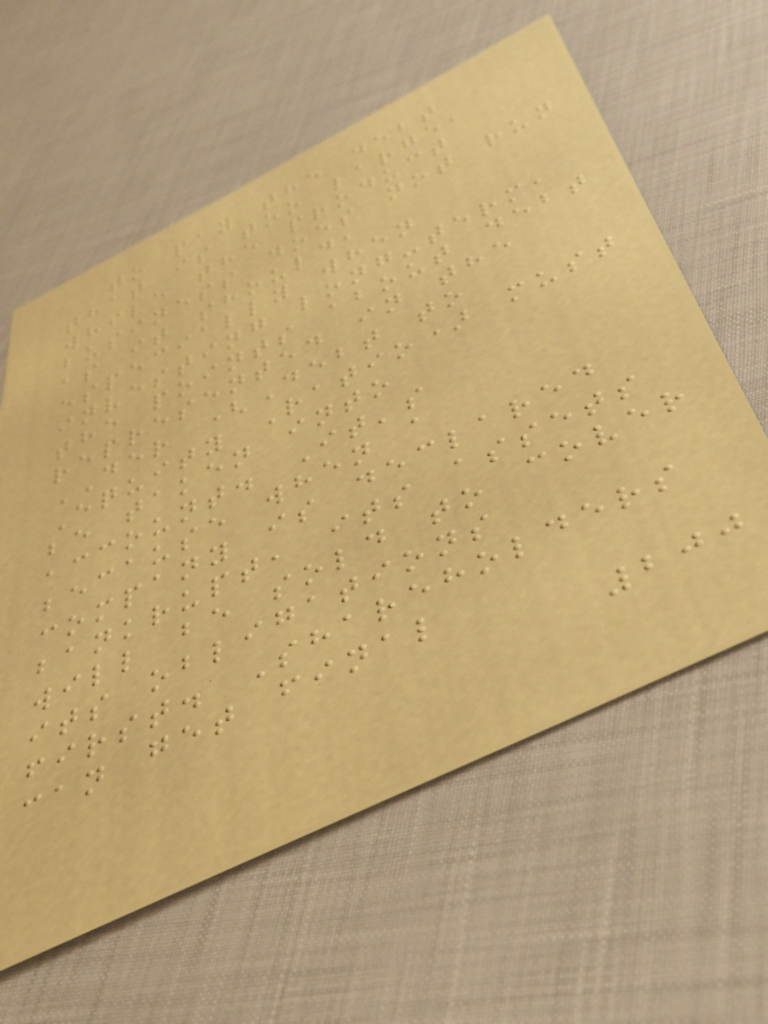to pay the debt
that is too large,
while the product
business does not run
as it should,
especially when
investing long-term,
the points about debt
represented in the
DER (Debt to
Equity Ratio) must
be taken into
account. It's
because when a
company is declared
bankrupt, its assets
will be sold to cover
its obligations
first. Shareholders
can get final
200
